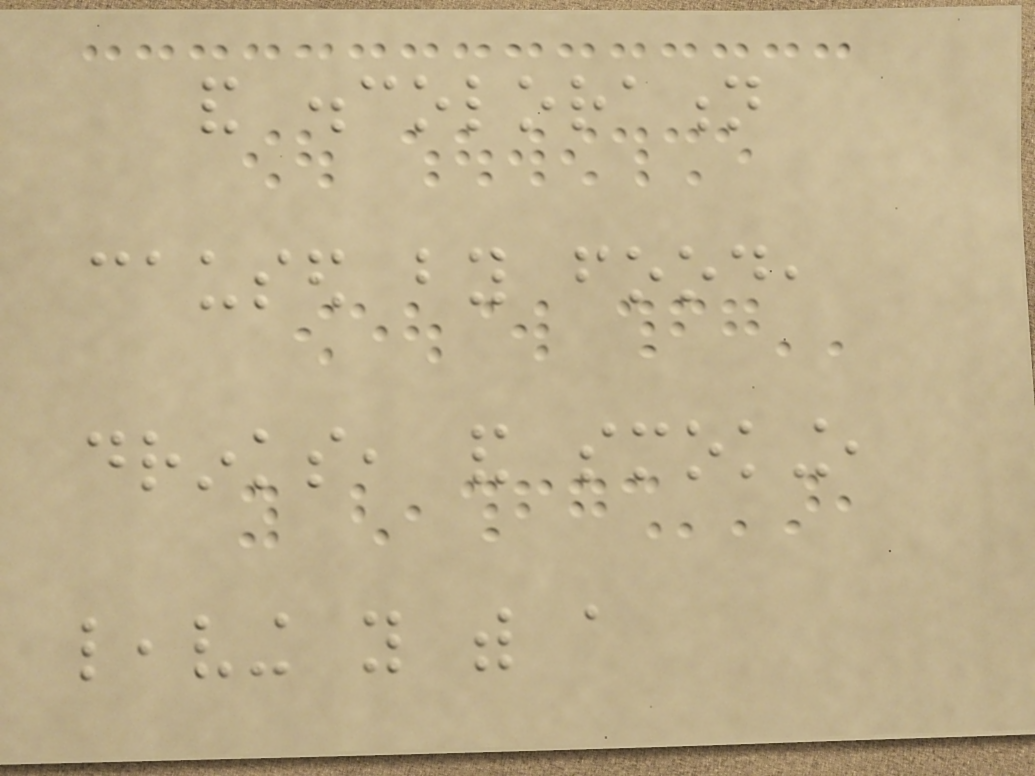and discoloration
caused by food,
drinks, and smoking,
leaving you with a
